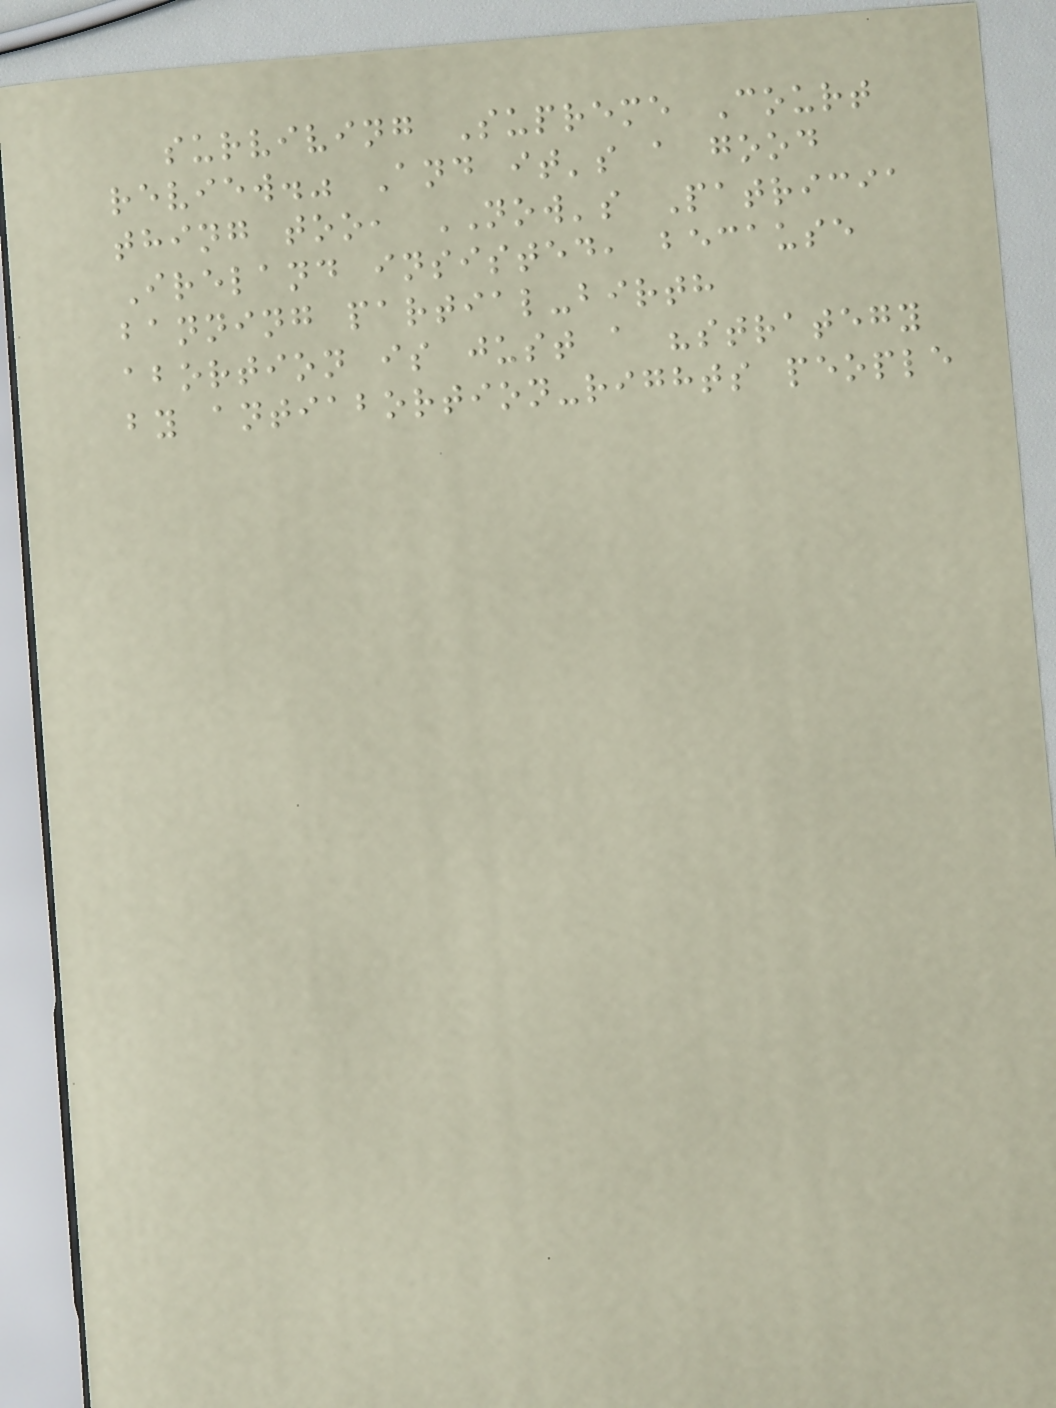surviving Supreme Court
review." And it's a good
thing too, NOW's Patricia
Ireland insisted, because
banning partial-birth
abortion is just a "strategy
by antiabortion-rights people
